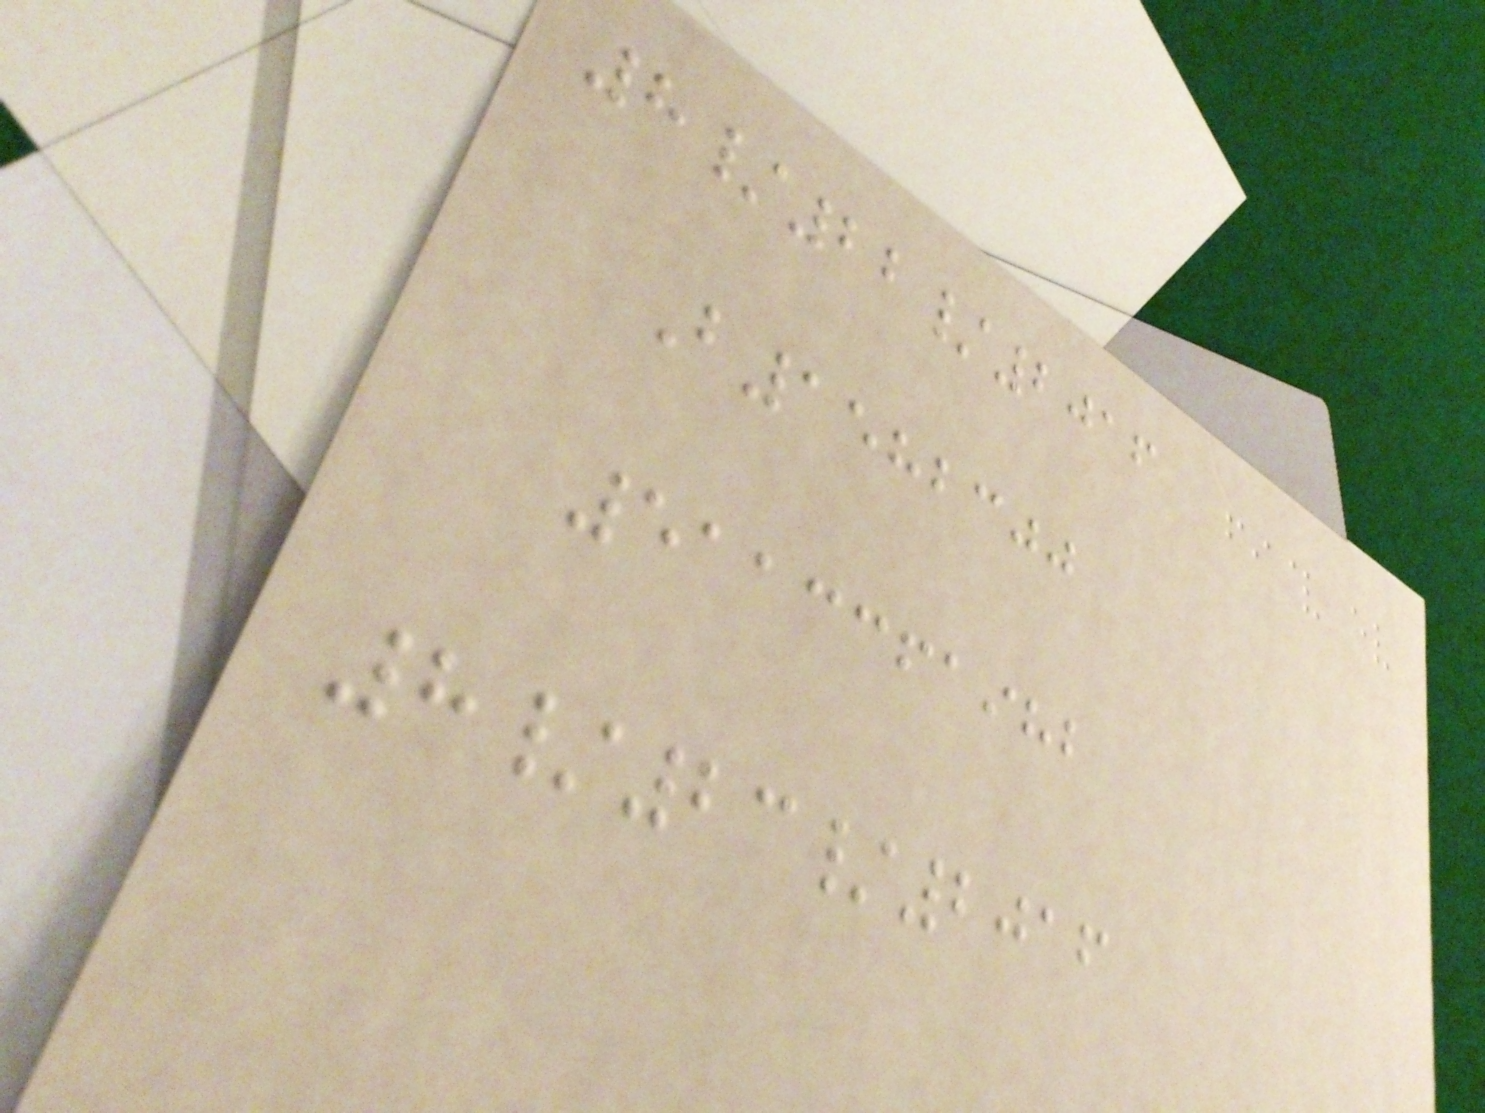8/22/2016
B1582300
5113361982
8/23/2016
